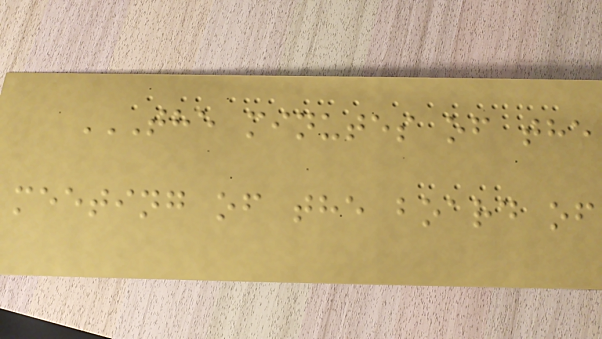THE MINUTES OF THE
MEETING OF THE BOARD OF
